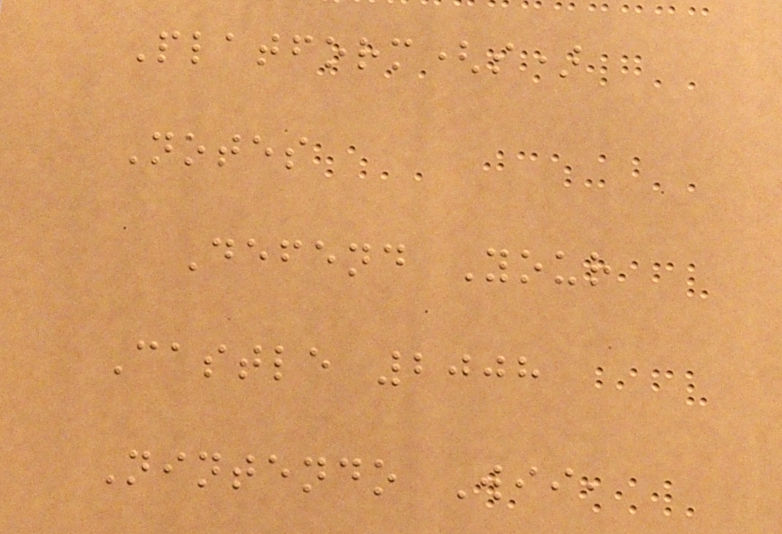Platform(s)
Notes
Defend Your
Castle 2008
Nintendo Wii,
